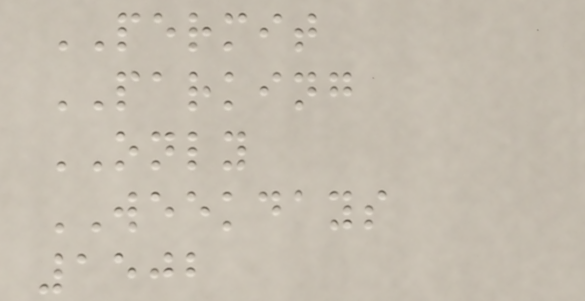PERMIT
PARKING
ONLY
WEEKDAYS
1502
